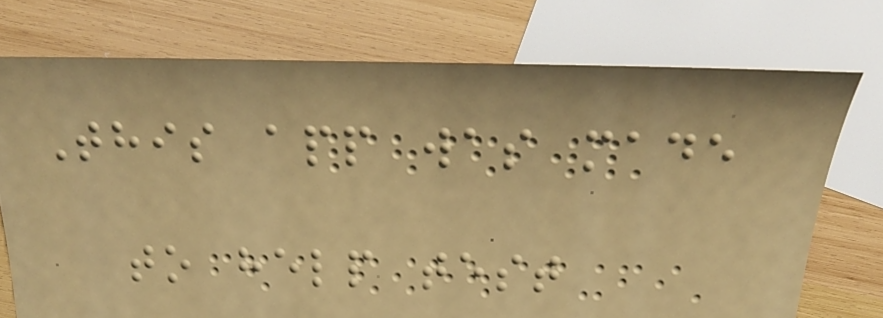This app was made
to help test
